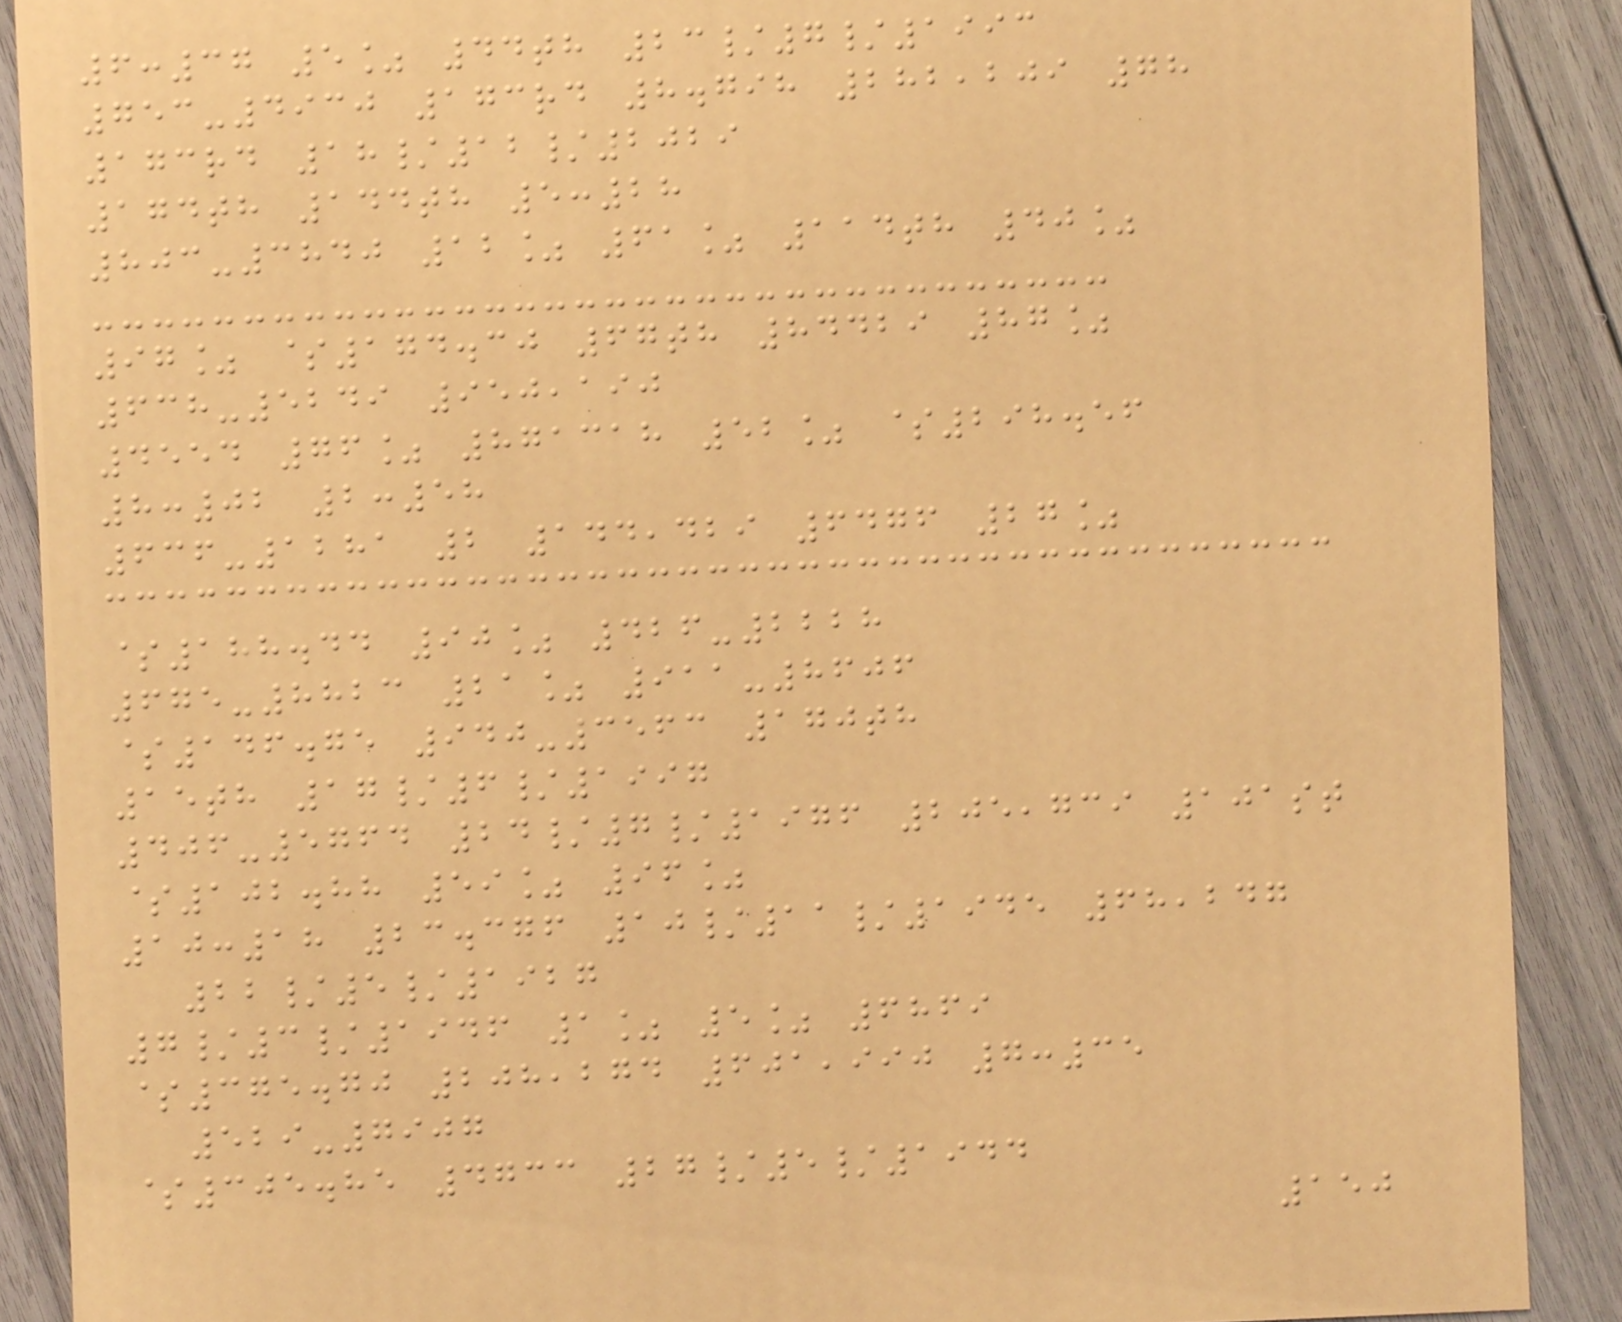6:37 5% 44th 23/7/1993
753-4930 173rd 8.798 282,209 78
173rd 18/12/2029
174th 144th 5:28
803-3840 12% 61% 114th 40%
97% $174.30 67th 84429 87%
638-5249 950,190
4554 76% 871318 52% $298.56
8:02 2:58
636-1281 2 144,429 6476 27%
$188.44 90% 426-2228
675-8823 21% 911-8606
$146.75 940-3563 170th
15th 17/6/1997
406-5764 24/7/1976 205,739 101st
$102.88 59% 96%
10:18 23.376 10/11/1945 68,247
22/5/1927
7/3/1946 1% 5% 6869
$375.70 208,274 601,990 7:35
529-7907
$305.85 4733 27/5/1944
150
